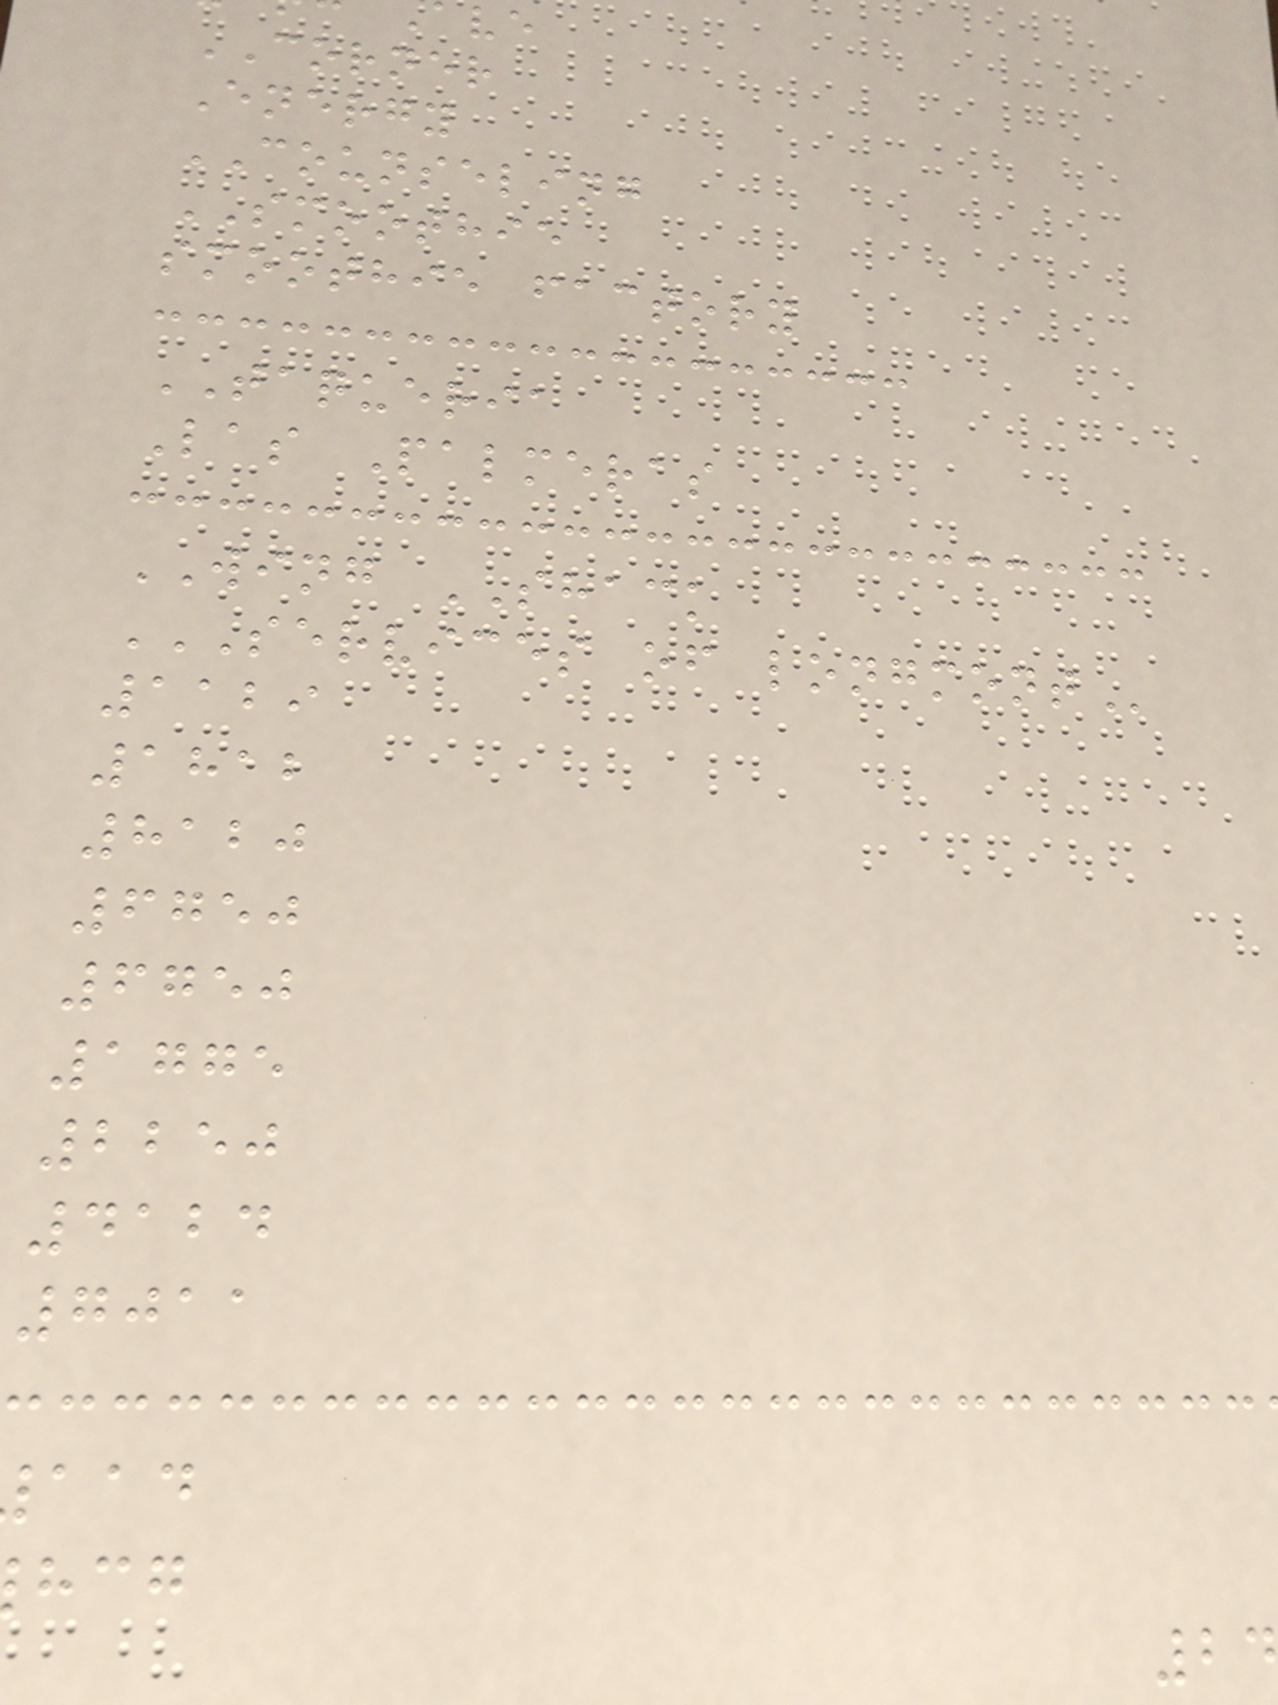CORNER
Energy
COUNSELING
SMOOTHIE
smoothie factory
TAQUERIA
Las Palmeras
WING SHACK
SERVICES OF LONGMONT
1129
1812
8120
6750
6750
1775
2250
4124
7011
